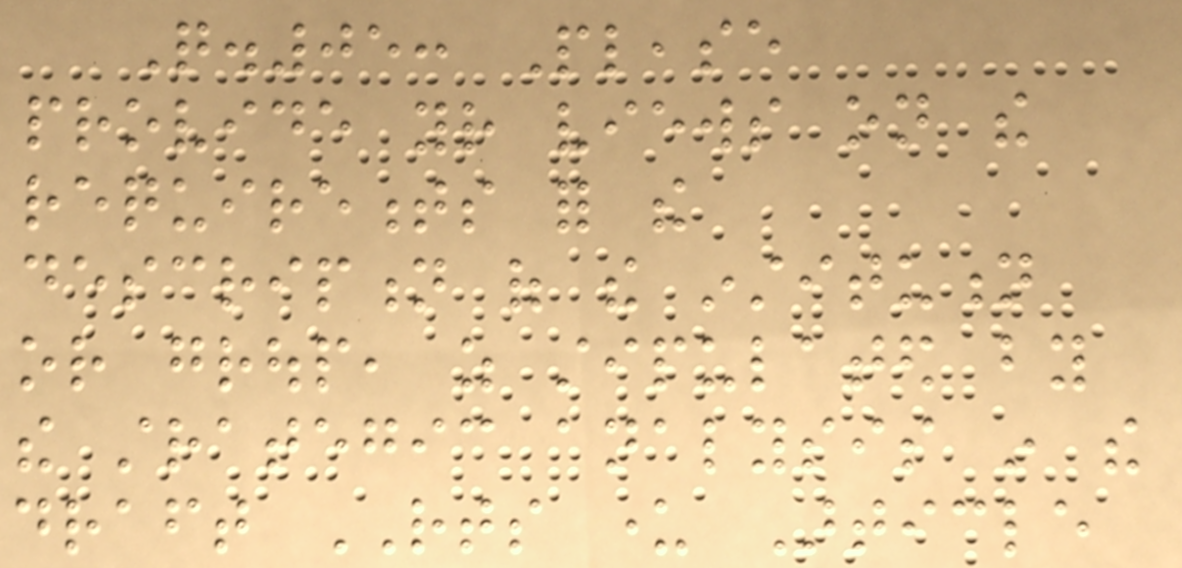Q.05: Please
provide your views on the
requirements for the
description of the institution
or group, as stipulated by
the strategic analysis in the
draft RTS under Article
